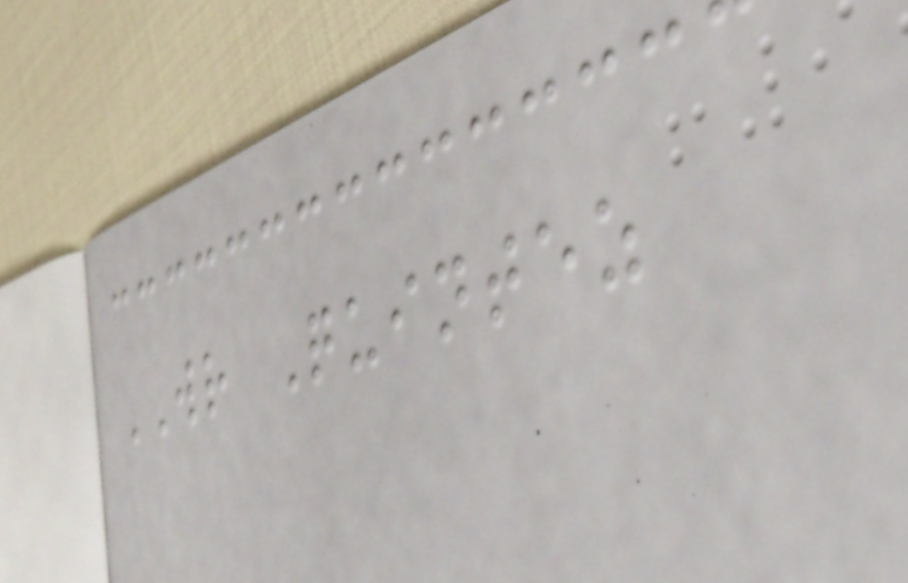WR Quintez
